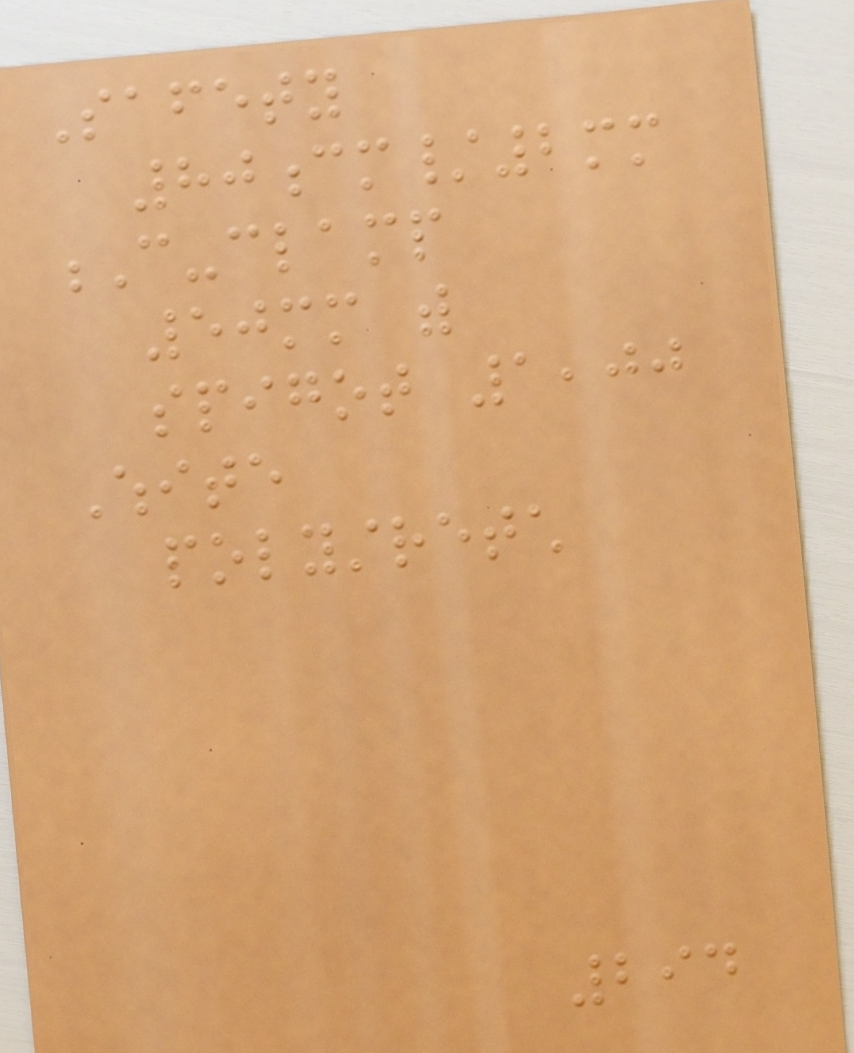Safety
80cm/2mm
C-clamp
50mm with
spigot 1,00
White
polystretch
294
